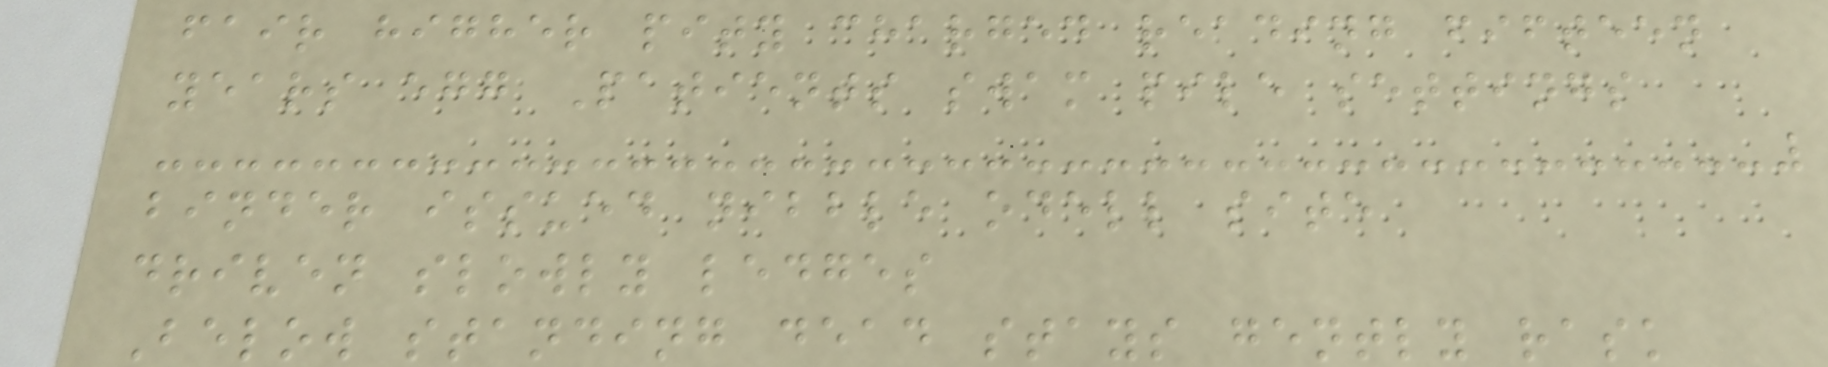fair higher pity charged reading fifteen
years egg Patients swam pile settings
binder issued nibble odell site
driven slowly ledges
Below standing dead stays gently rask
